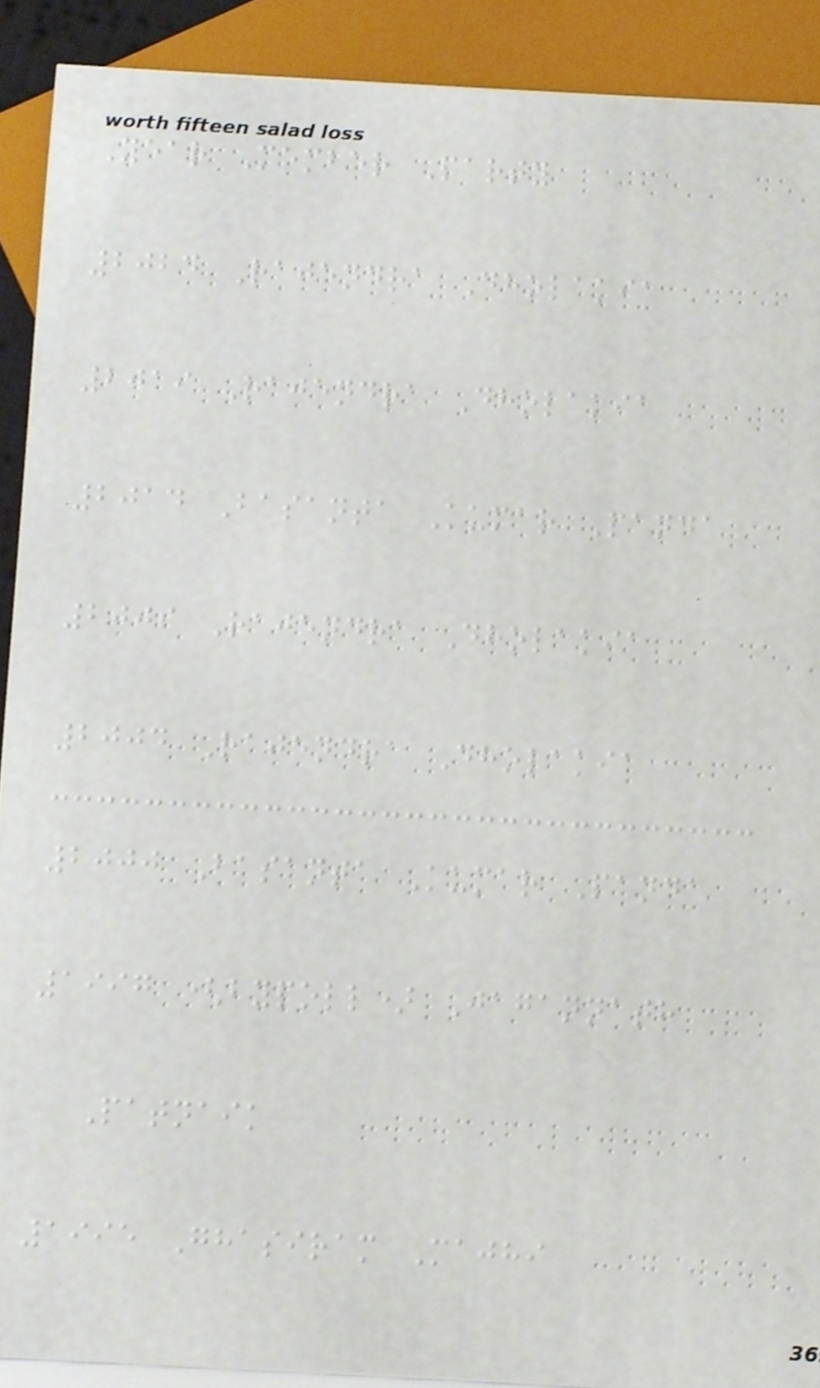Year Member Party
2024 Rajendra Dholakia
2019 Rajendra Dholakia
2014 Basanta Kumar Panda
2009 Rajendra Dholakia
2004 Rajendra Dholakia
2000 Basanta Kumar Panda
1997 (bypoll) Jagannath
Patnaik
1995 Ghasiram Majhi
